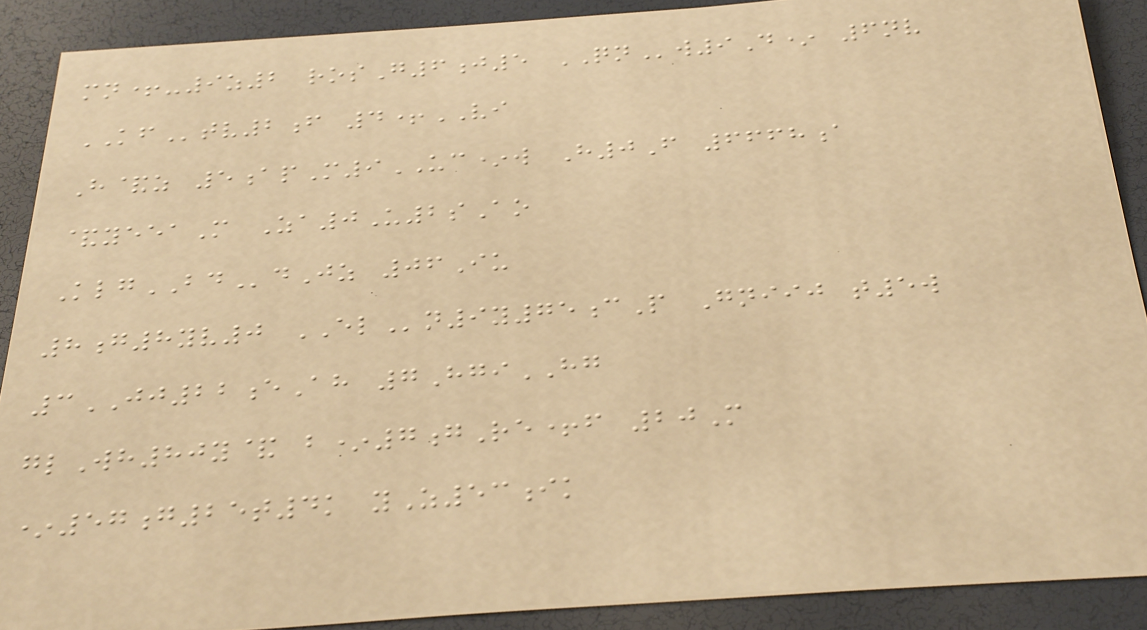mn+-9z2 rosG6j5 QNw9D* 6nv
KFtv2f 4+VI
H&z 5apM9UC*w H0F 6668a
&yeeaM Za0U2sAo
KlgBDdJz 06Iu
8g8yv0 ELn9y75cP Gniij t5w
3JJ22eAh 7HgiHG
glWh80y& b*7gRe+f 20M
*57g25t4k yZ53ik
